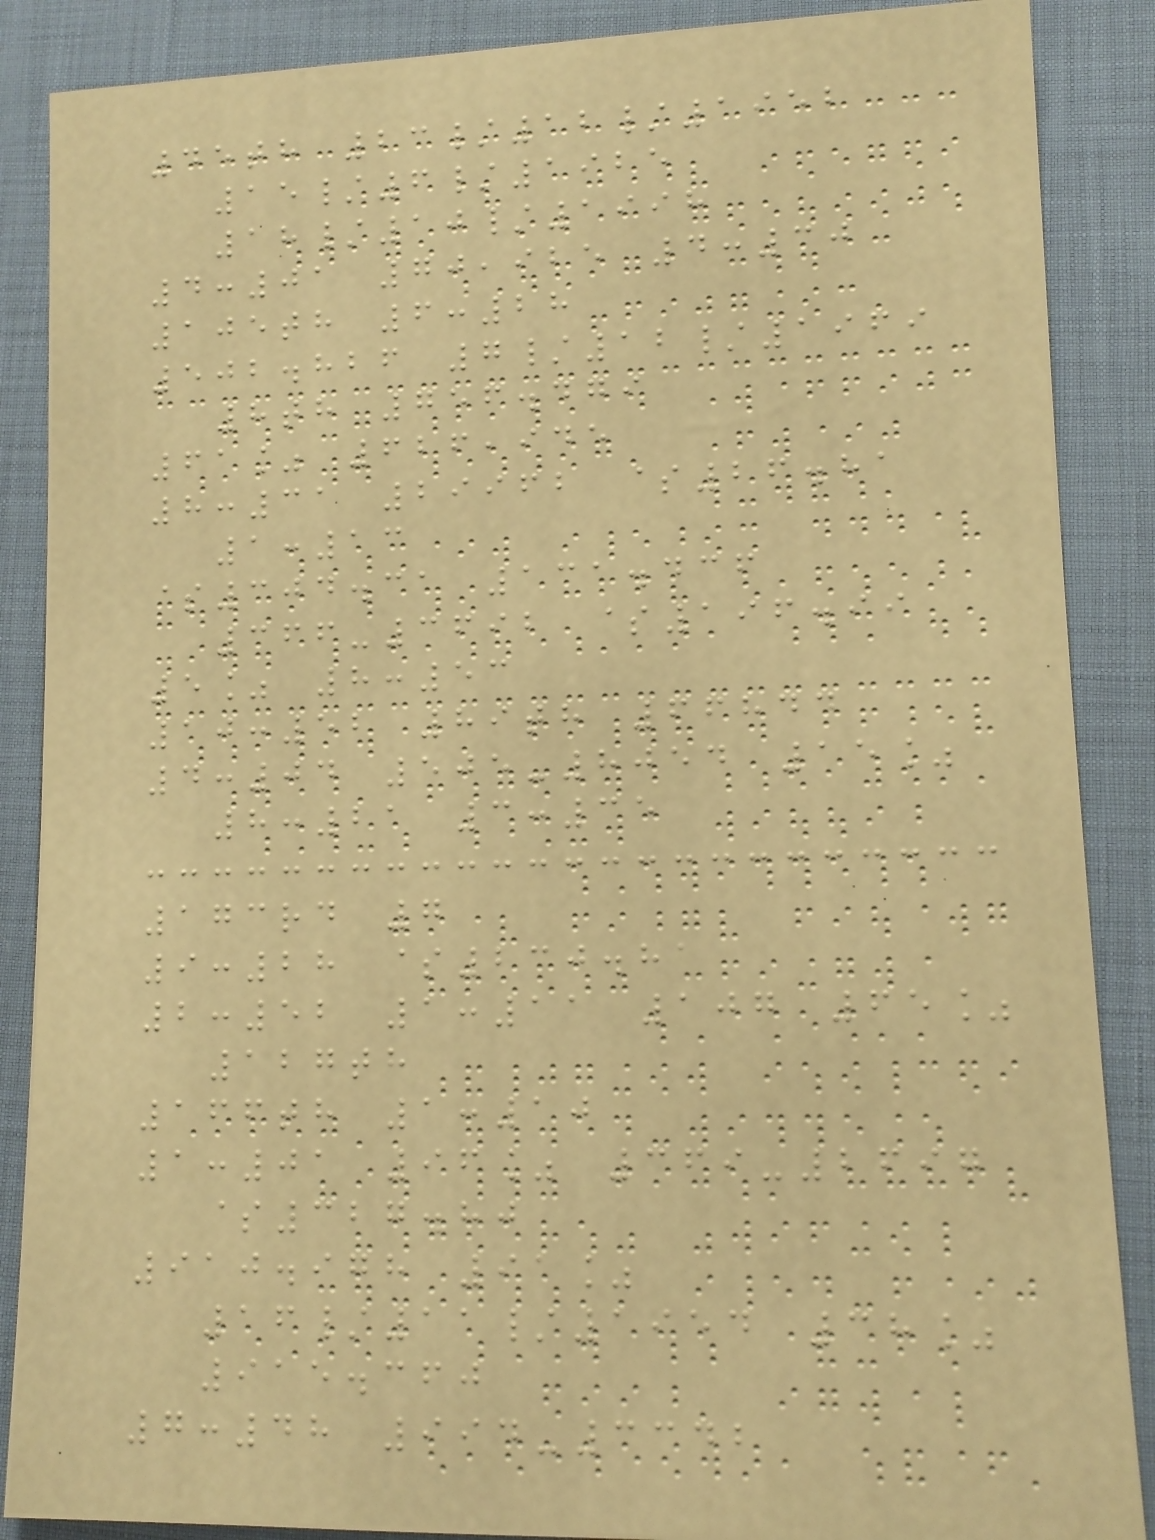45th 23/12/1952
15/6/1925
18/10/1998
4:01 70,925 4:30
105th 6:28
502.826 7/12/1969
8th 756.479
61% 626,945
8:31 29962 $26.81
1:13
$304.31 131.436
366-3692 $196.99
5% 8:53
10:52 89th 66844
4:04 505-8054 15%
8:21 3:35
173rd 7
9:28 $230.81
2:52 1:11 107 65%
127th
166th 1:10
1:01 96% 369-2697
$327.80
910.978 91%
16/11/1954 38%
915.360
7:48 994-3342
